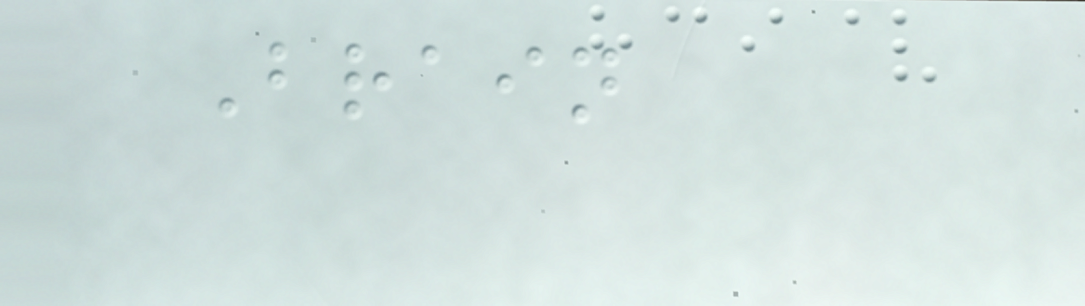Brain
